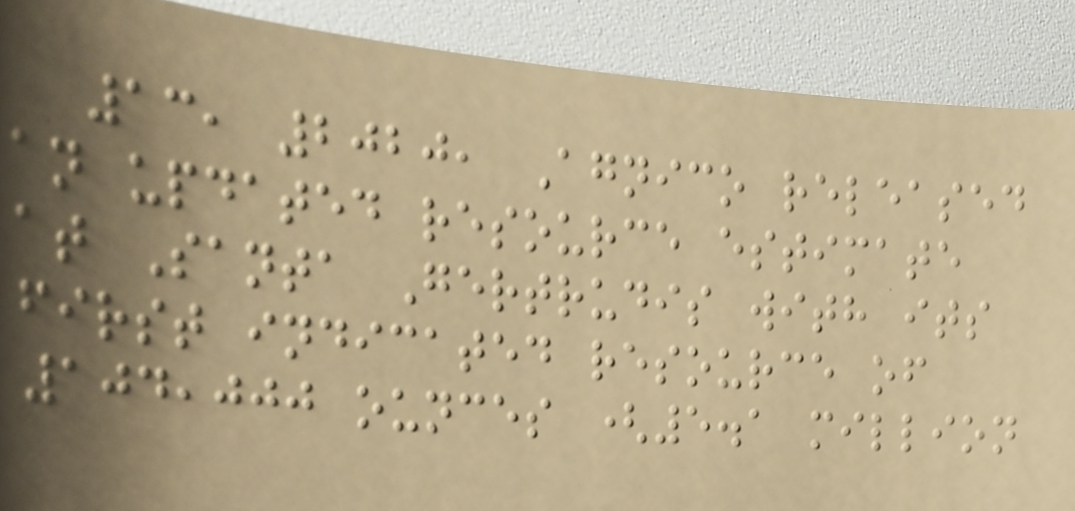13, 2020, Agnico released
an updated resource estimate
at Santa Gertrudis with its
first indicated resource of
104,000 ounces (5.1 million
